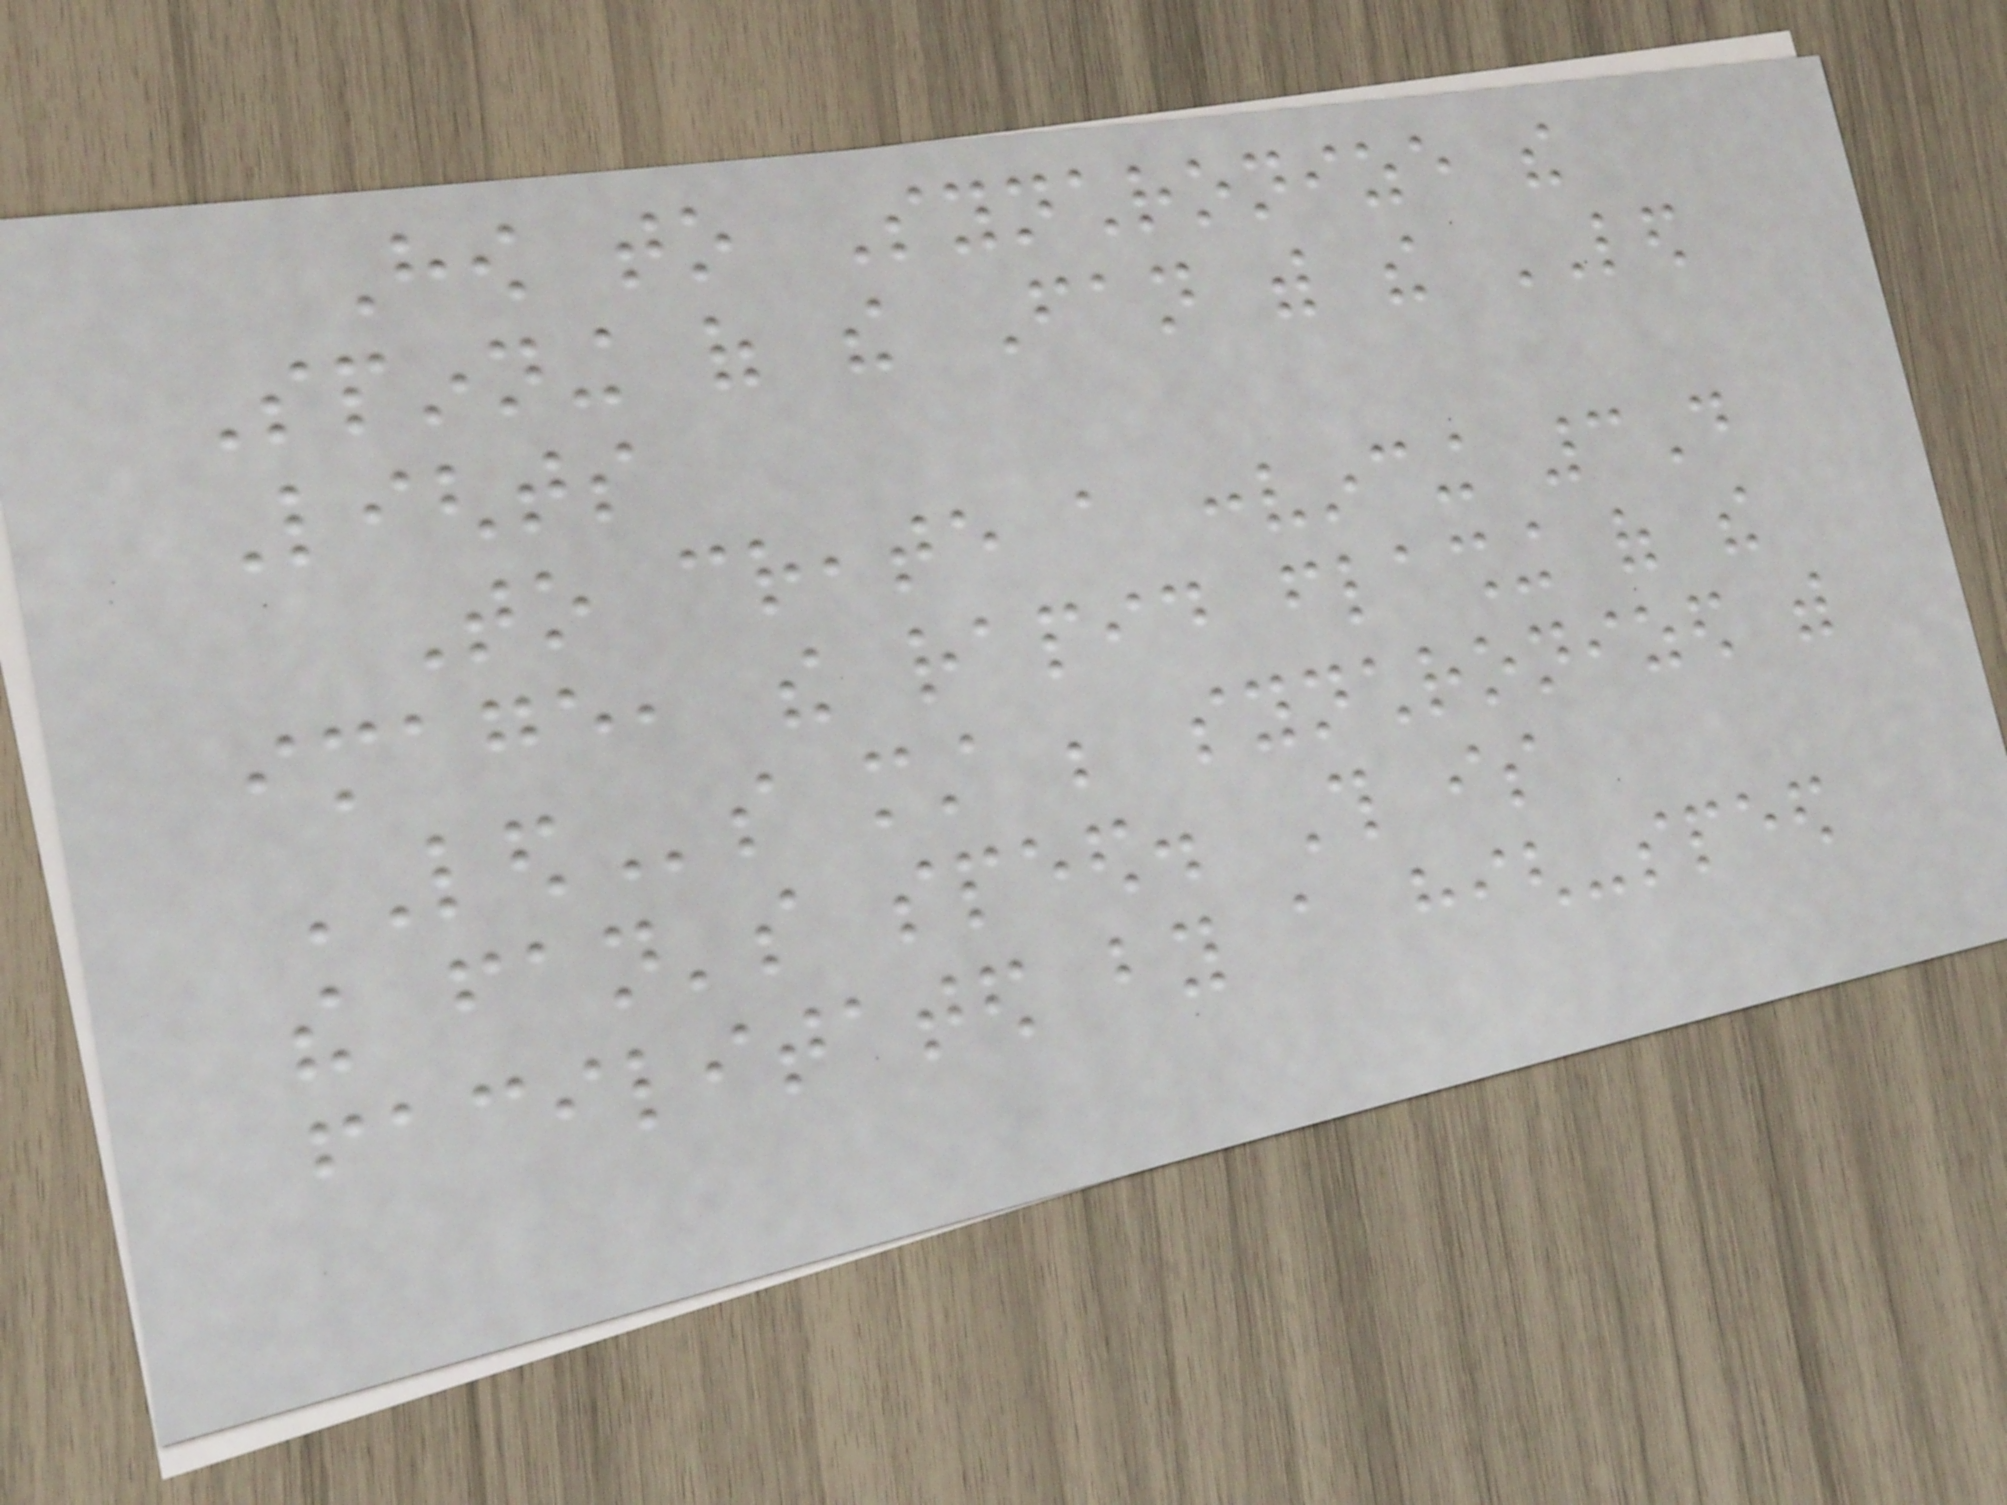How to Synchronize the
Spinning of the Fan with the LED
Lights
To create a convincing 3D
image, the rapid flashing of the
LEDs must be synchronized with
the fan's speed. This is
facilitated by a high-speed
